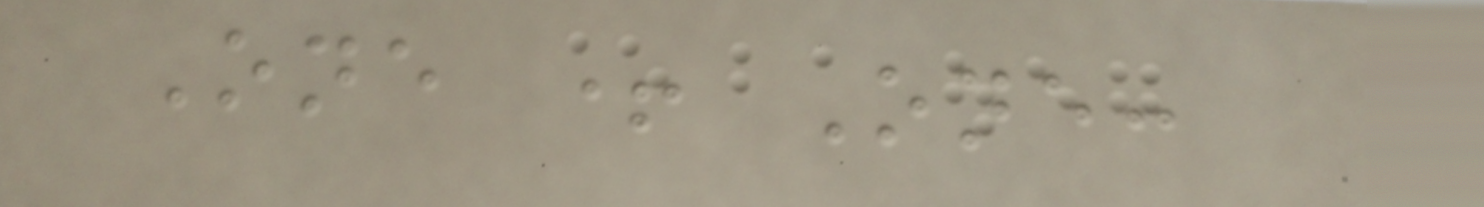One + One:
